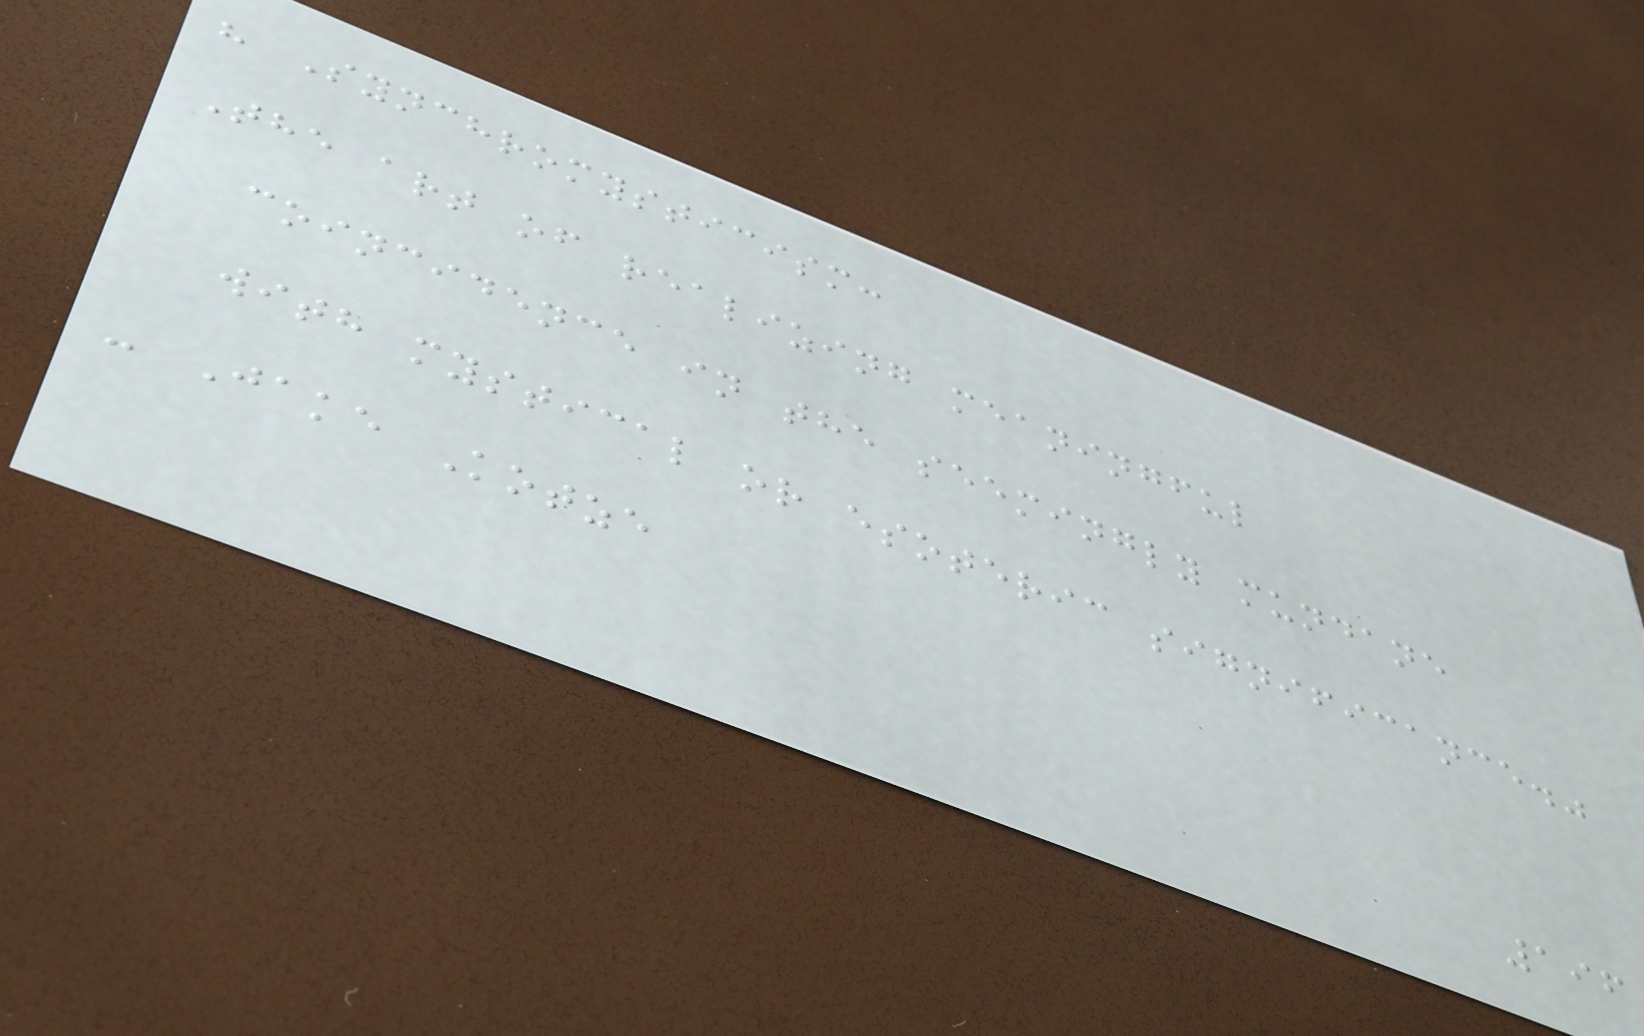" Synchromysticism:
The art of realizing meaningful
coincidence in the seemingly mundane
with mystical or esoteric significance."
- Jake Kotze
196
